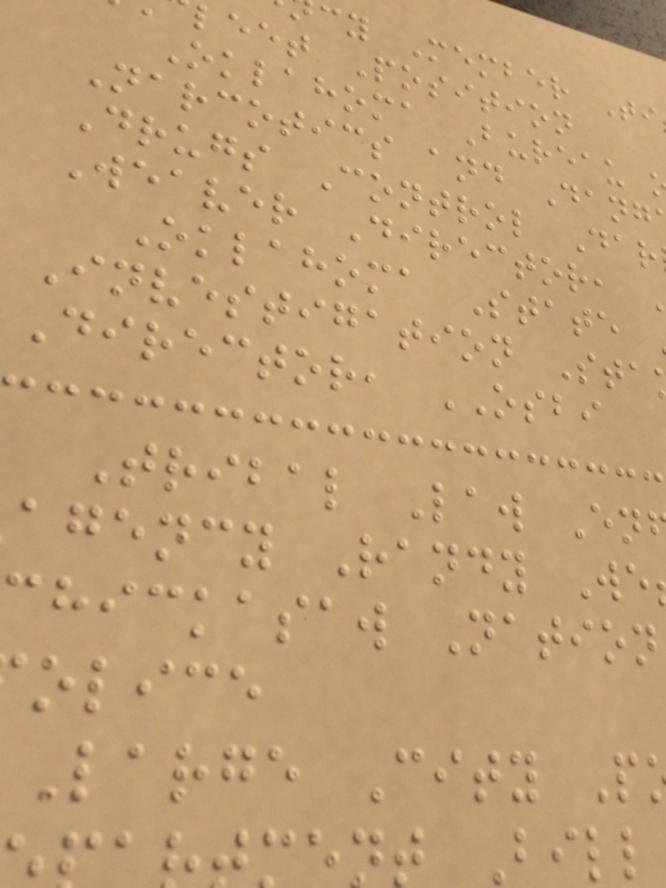cy Member Ti
leet Position
Oklahoma Bureau
Narcotics and Dang
Drugs Control Dar
Weaver Director,
Oklahoma State
Investigation Sta
Director, OSBI
Tribal Law En
agency Randy We
hickasaw Nation
olice
Large City P
t Bill
